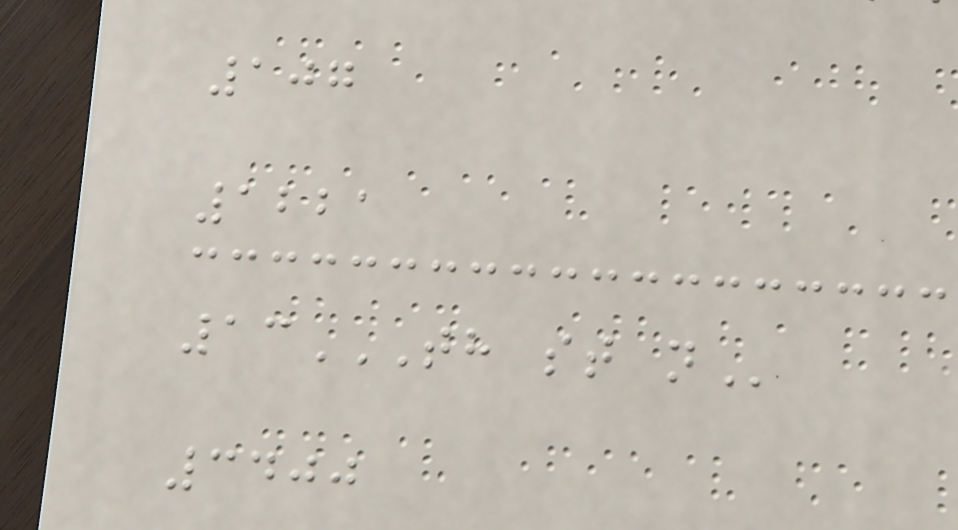107
1221
13TH ST N
3400
